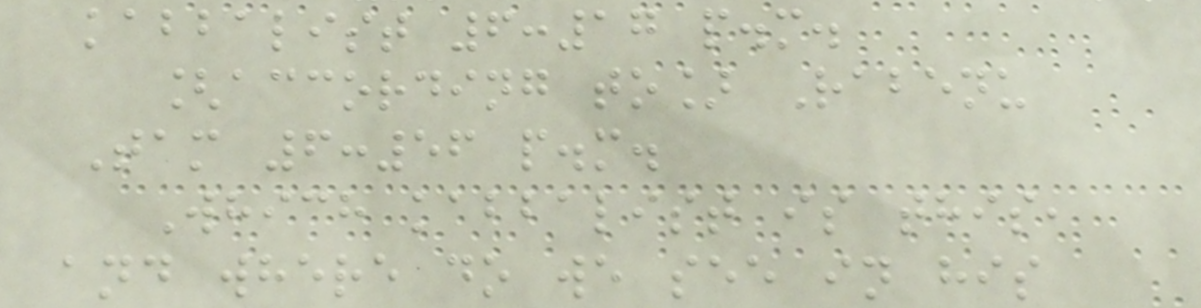kabbalist 6:17 p.m.
[according to] Rabenu
Tam 6:56 p.m.
Which kabbalist is this,
and where do we see in his
